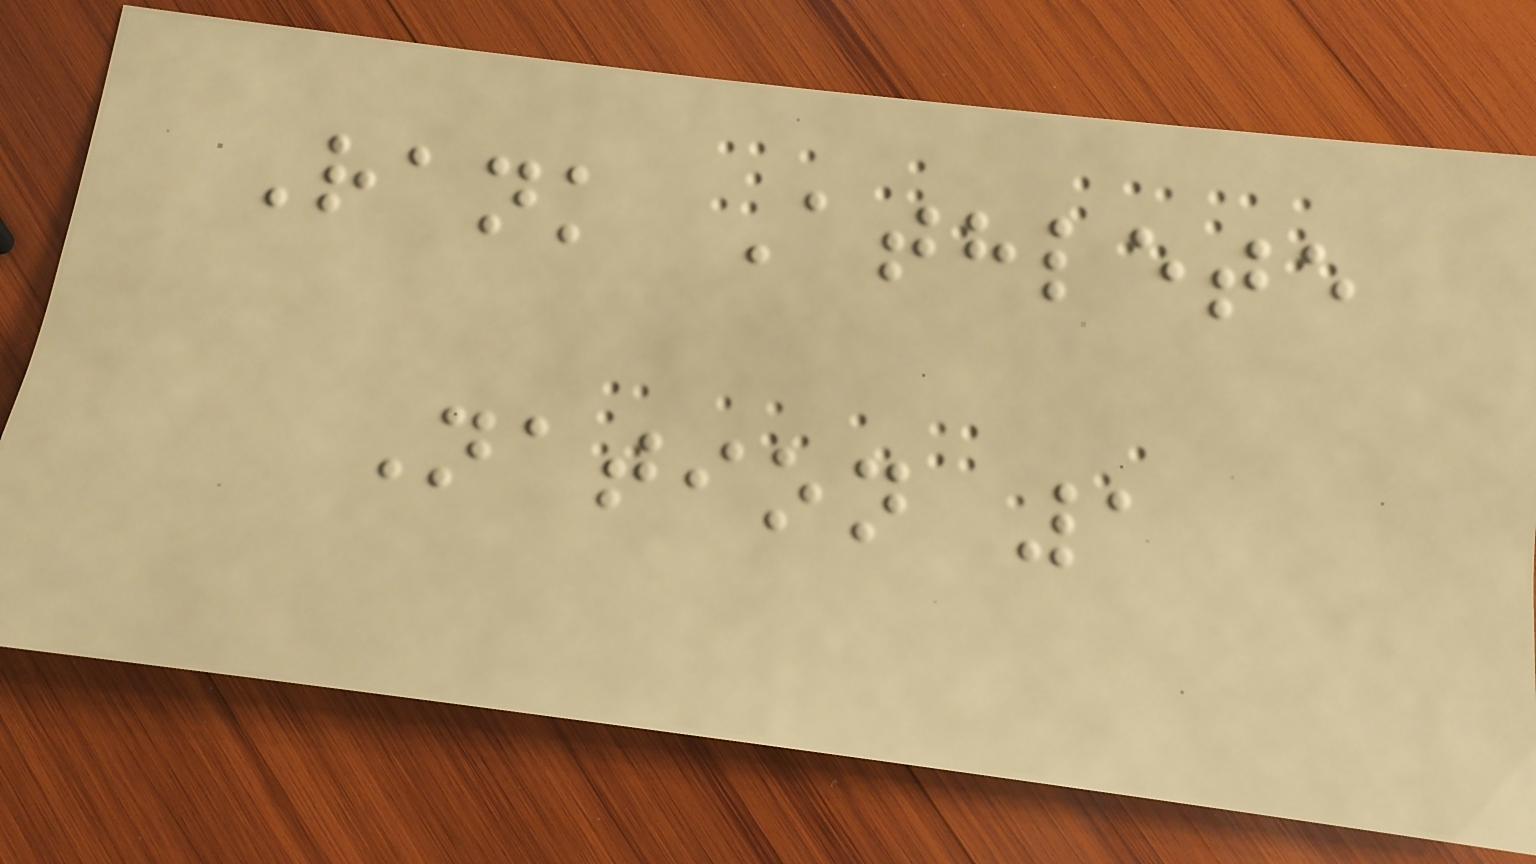Rank Athlete
Nation 1
